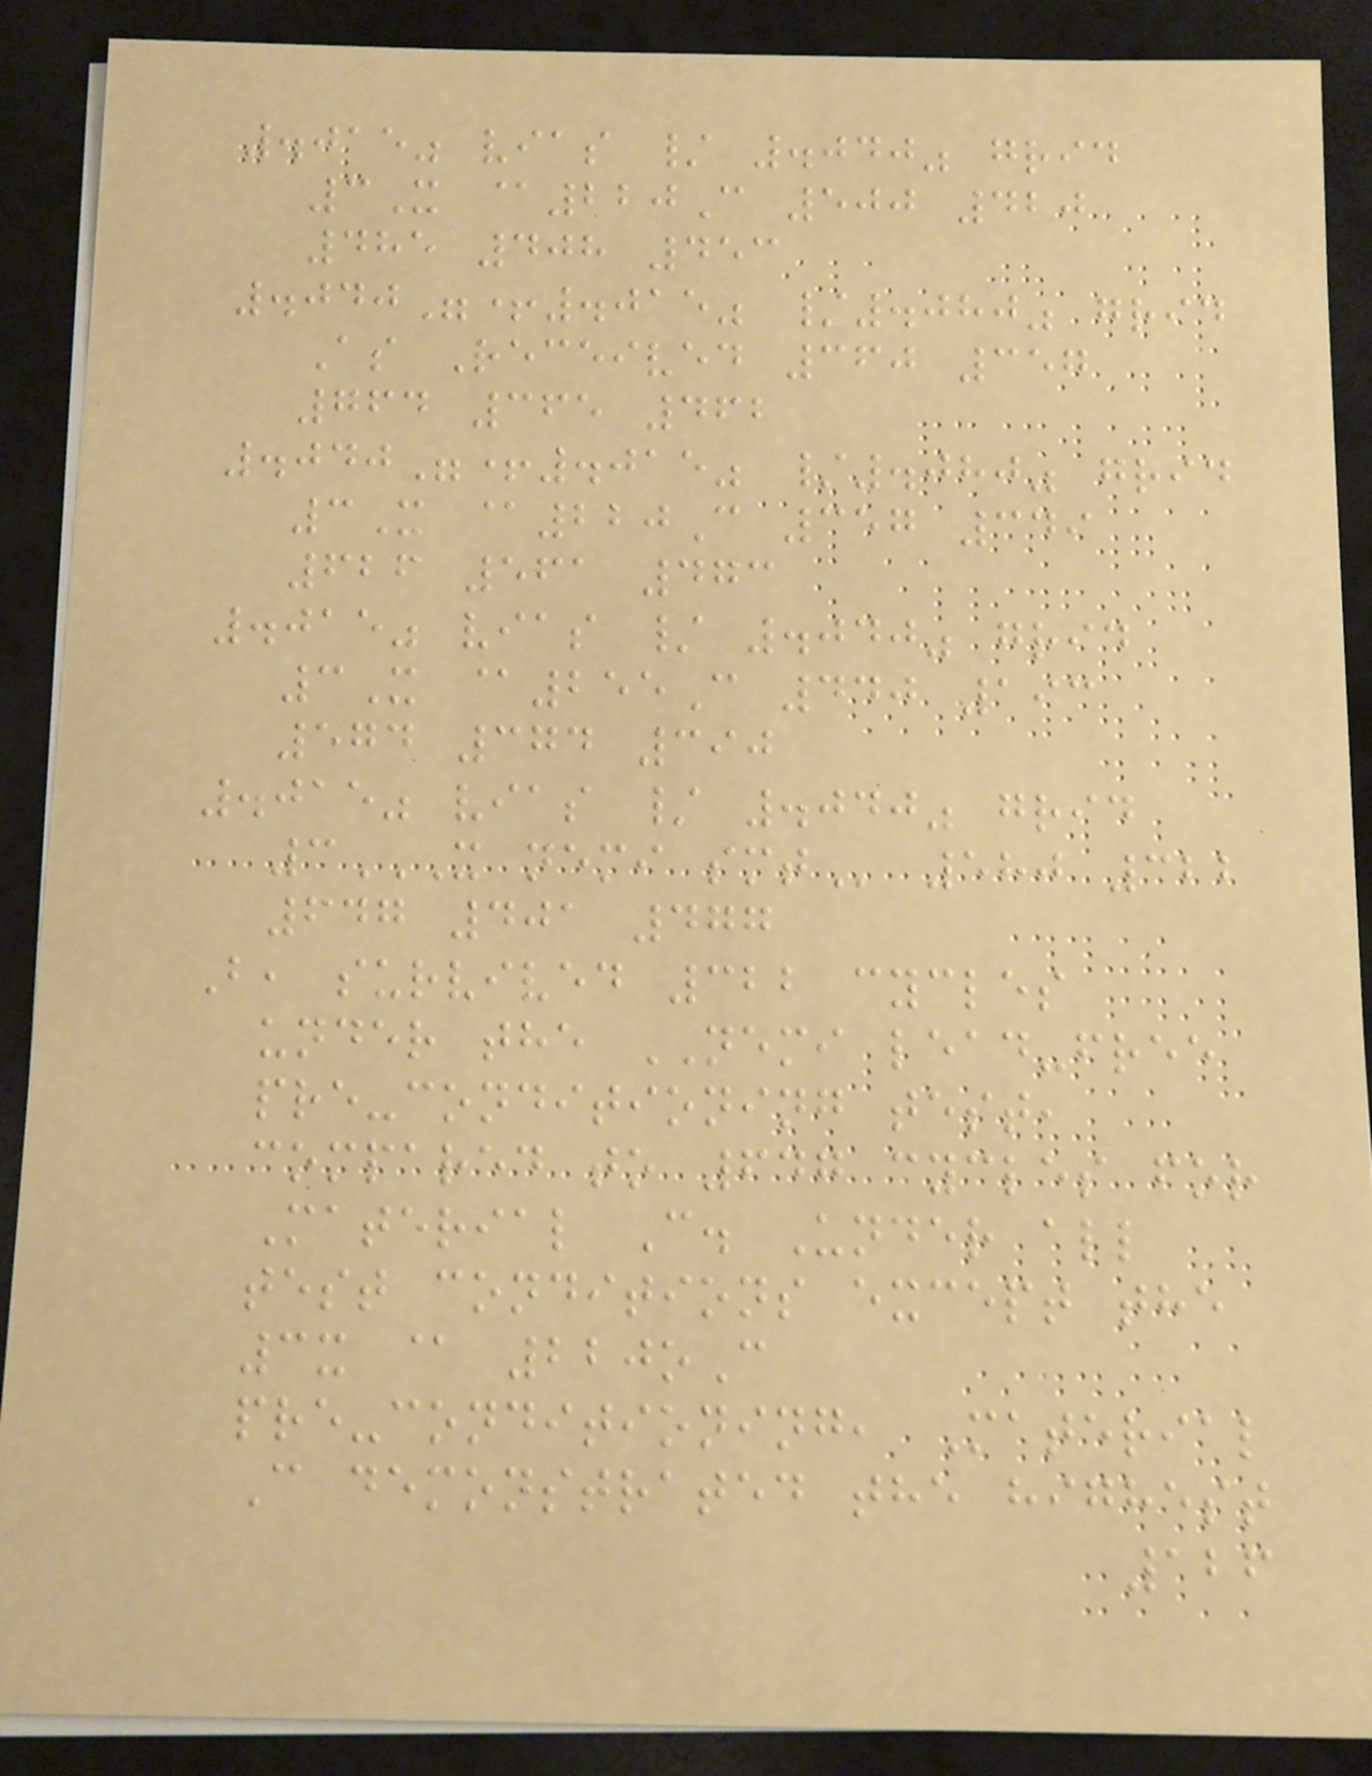.015" vias / .040" grid
3X @220C 500 420
485 408 453
.040"+.015" /.080" grid
As Received 360 357
764 365 462
.040"+.015" /.080" grid
3X @220C 357 349
626 561 473
.015" vias / .040" grid
3X @255C 440 193
574 374 390
.015" vias / .040" grid
3X NEMI SMT 580 322
647 401 477
B, survived 322 cycles
under the NEMI lead-free
pre-conditioning test,
compared to 647 cycles for
Material C. Under all
test conditions except the
3x @ 220oC
pre-conditioning, Material
C demonstrated the highest
126
